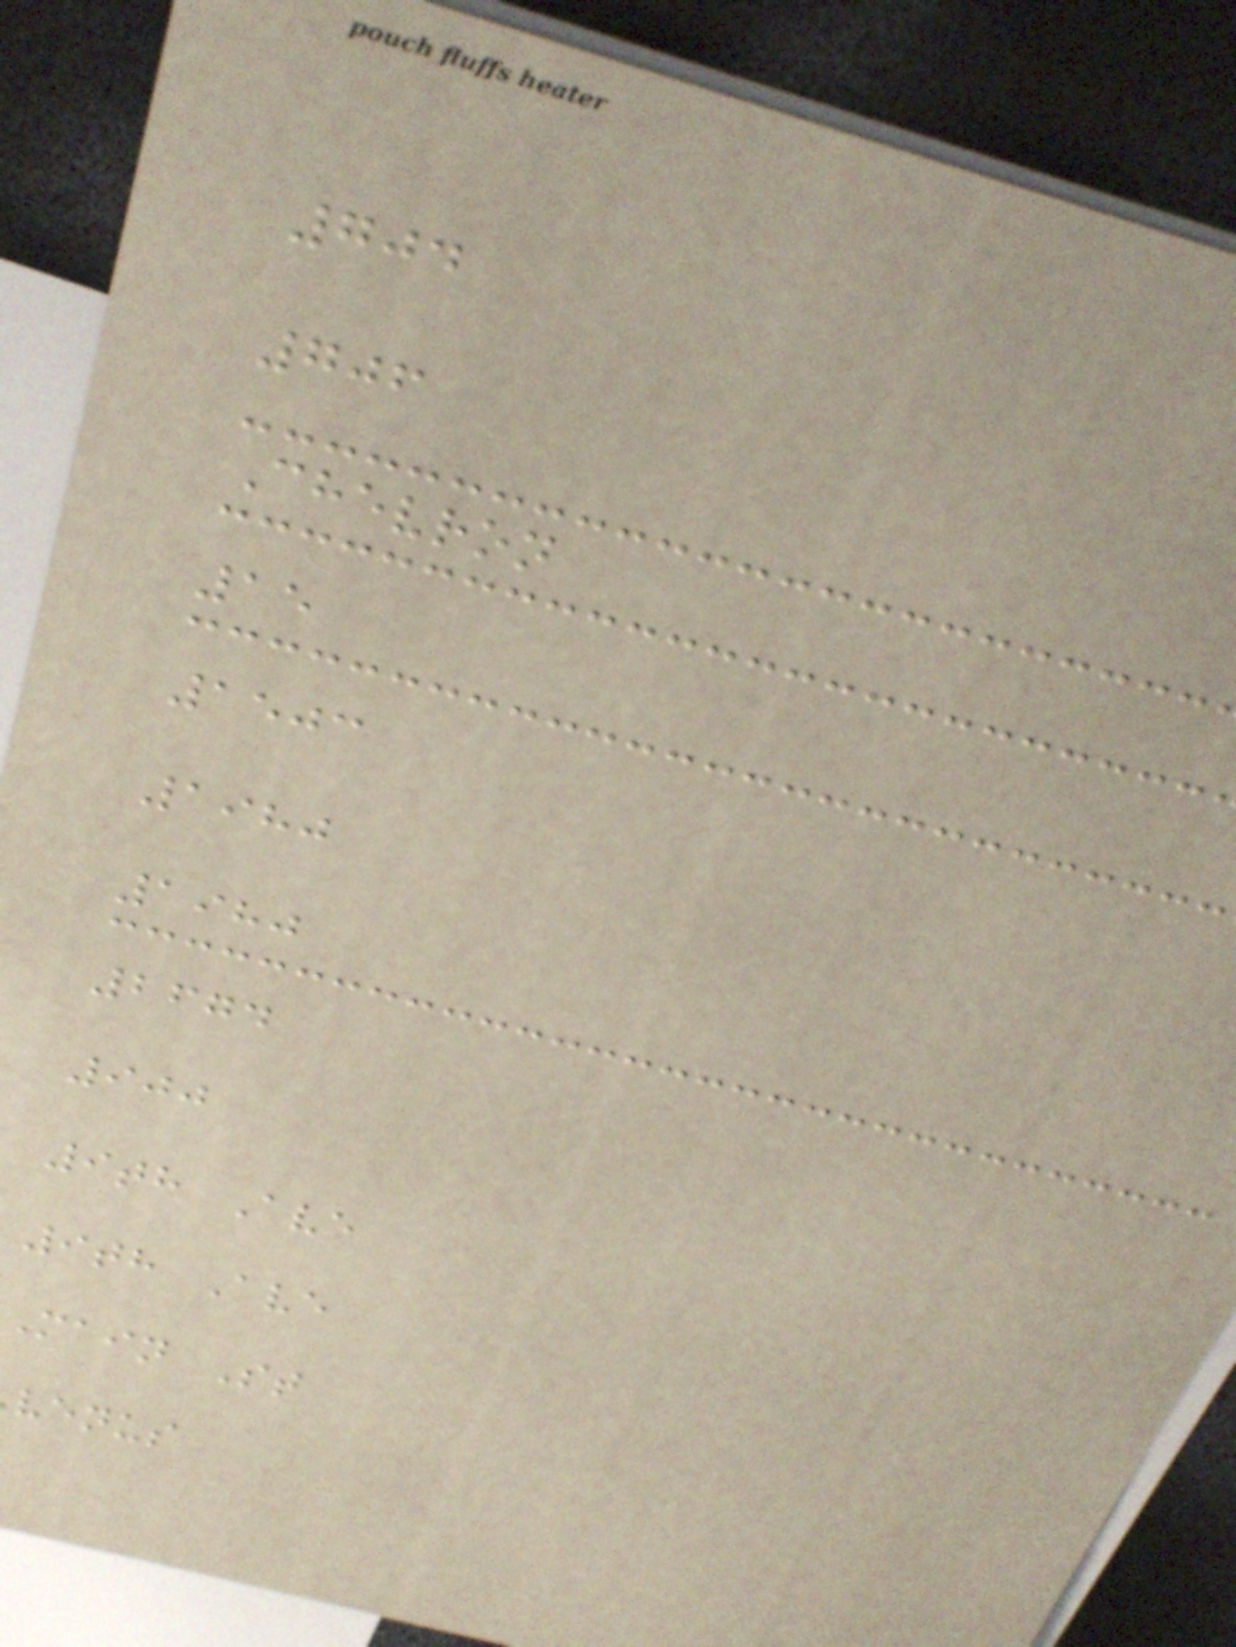704
706
Chevron
15
1503
1980
1980
2674
900
9th Ave
9th Ave
Main St
venus
